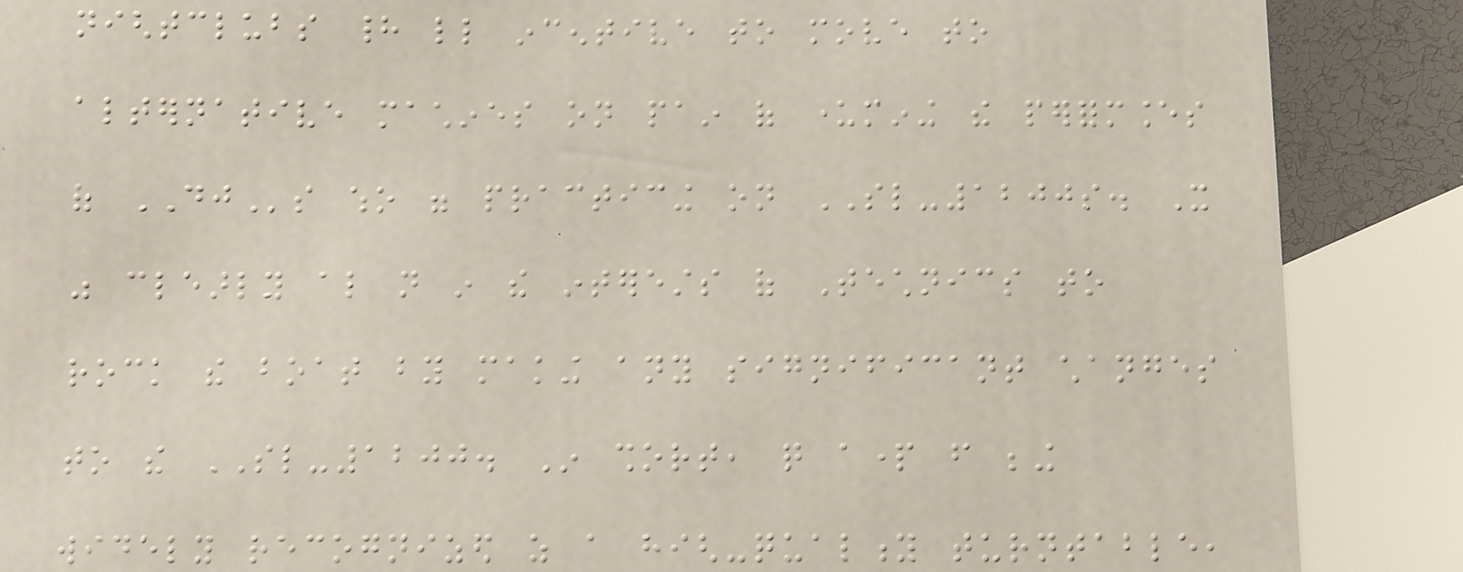nightclubs had little incentive to move to
alternative machines on pain of undermining the performances
of DJs who were practicing on SL-1200s. It
was clearly also not in the interests of Technics to
rock the boat by making any significant changes
to the SL-1200. In short, quite apart from being
widely recognized as a high-quality turntable,
